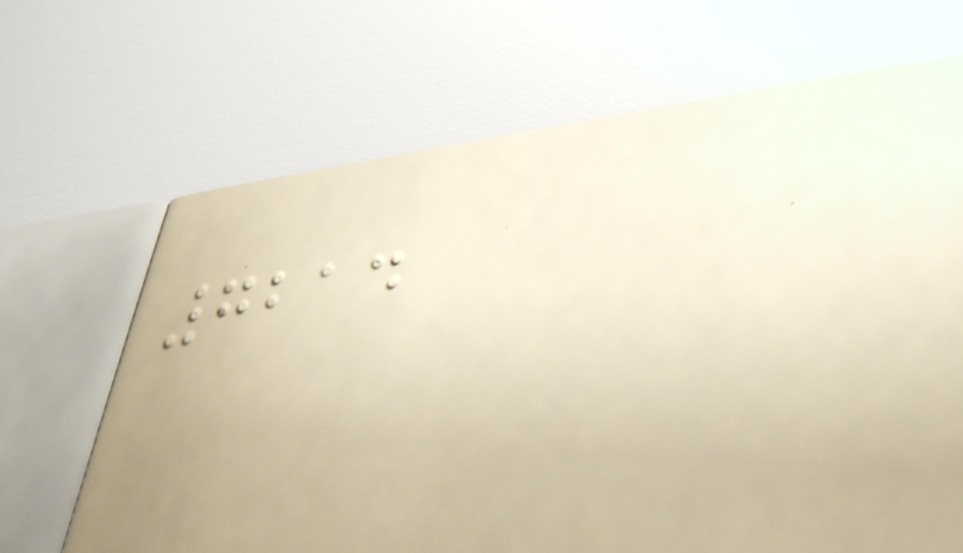7214
